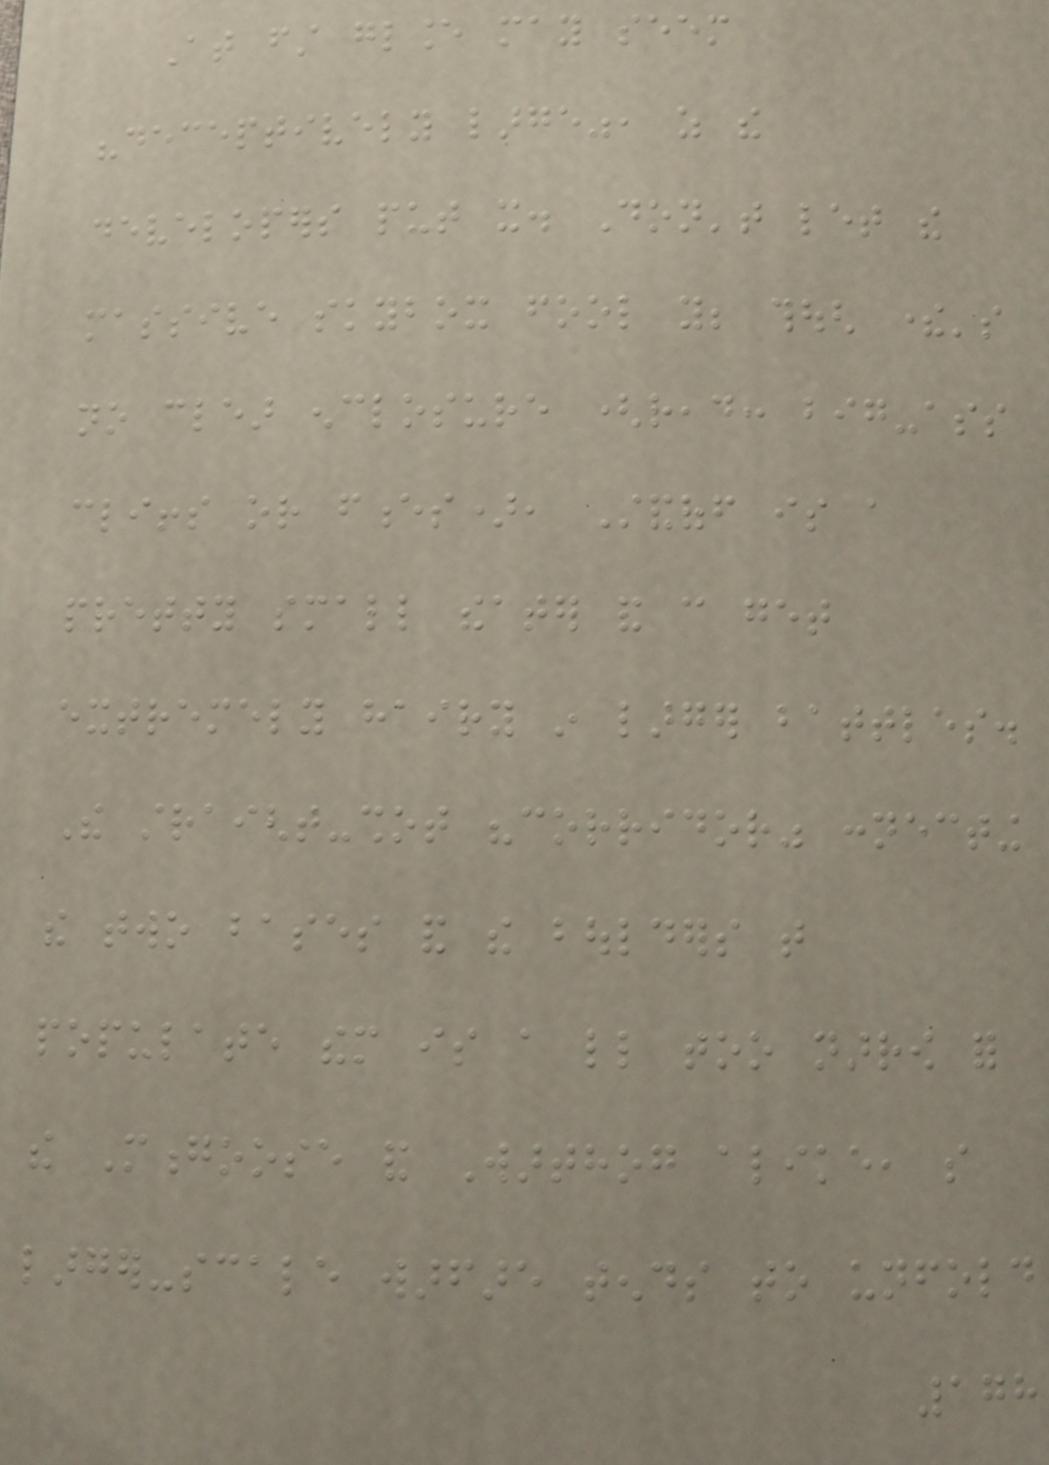At first glance may seem
"deceptively large", as the
developers put it. Don't let the
massive skybox fool you; though there's
no clear enclosure (read: big-ass
cliffs or fences), Standoff is a
pretty small theater and can get
extremely hairy in larger battles.
The straight-shot "corridor" connecting
the two bases and the boulders that
populate them is a little too narrow for
the Mongoose and Warthog alike, so
larger-scale warfare tends to unfold
178
